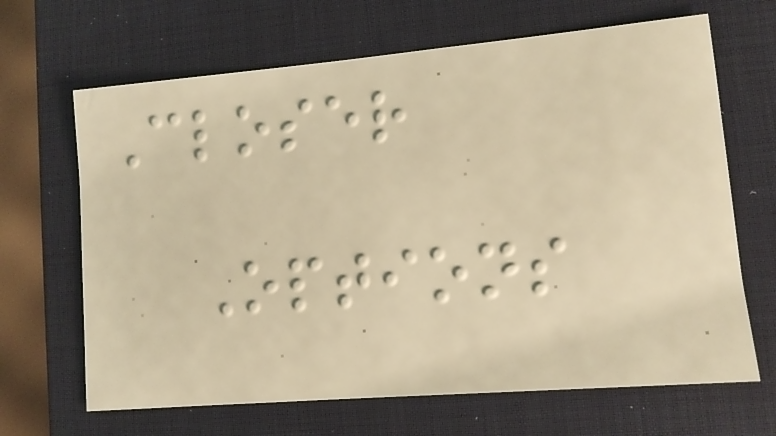Closer
Options
